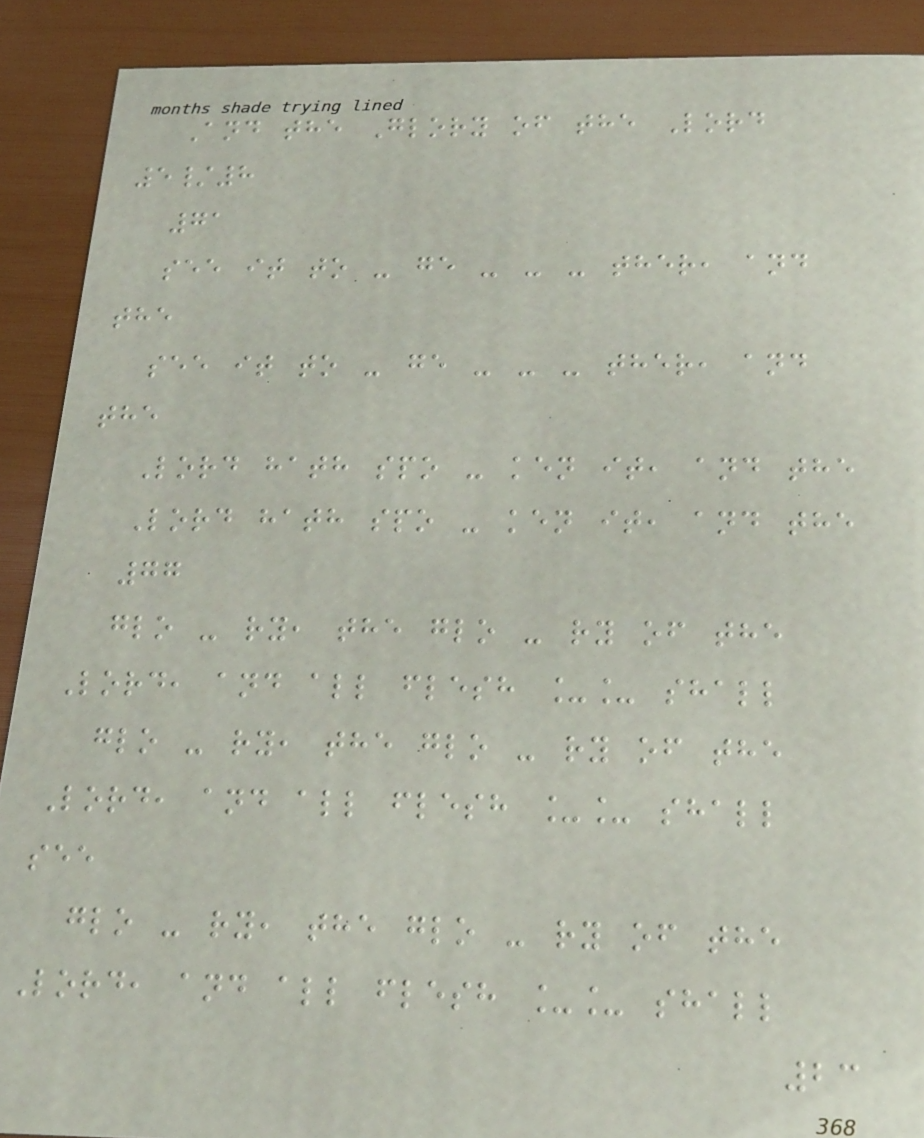And the Glory of the Lord
5/8
71
see it to - ge - - - ther, and
the
see it to - ge - - - ther, and
the
Lord hath spo - ken it, and the
Lord hath spo - ken it, and the
77
glo - ry, the glo - ry of the
Lord, and all flesh __ shall
glo - ry, the glo - ry of the
Lord, and all flesh __ shall
see
glo - ry, the glo - ry of the
Lord, and all flesh __ shall
23
